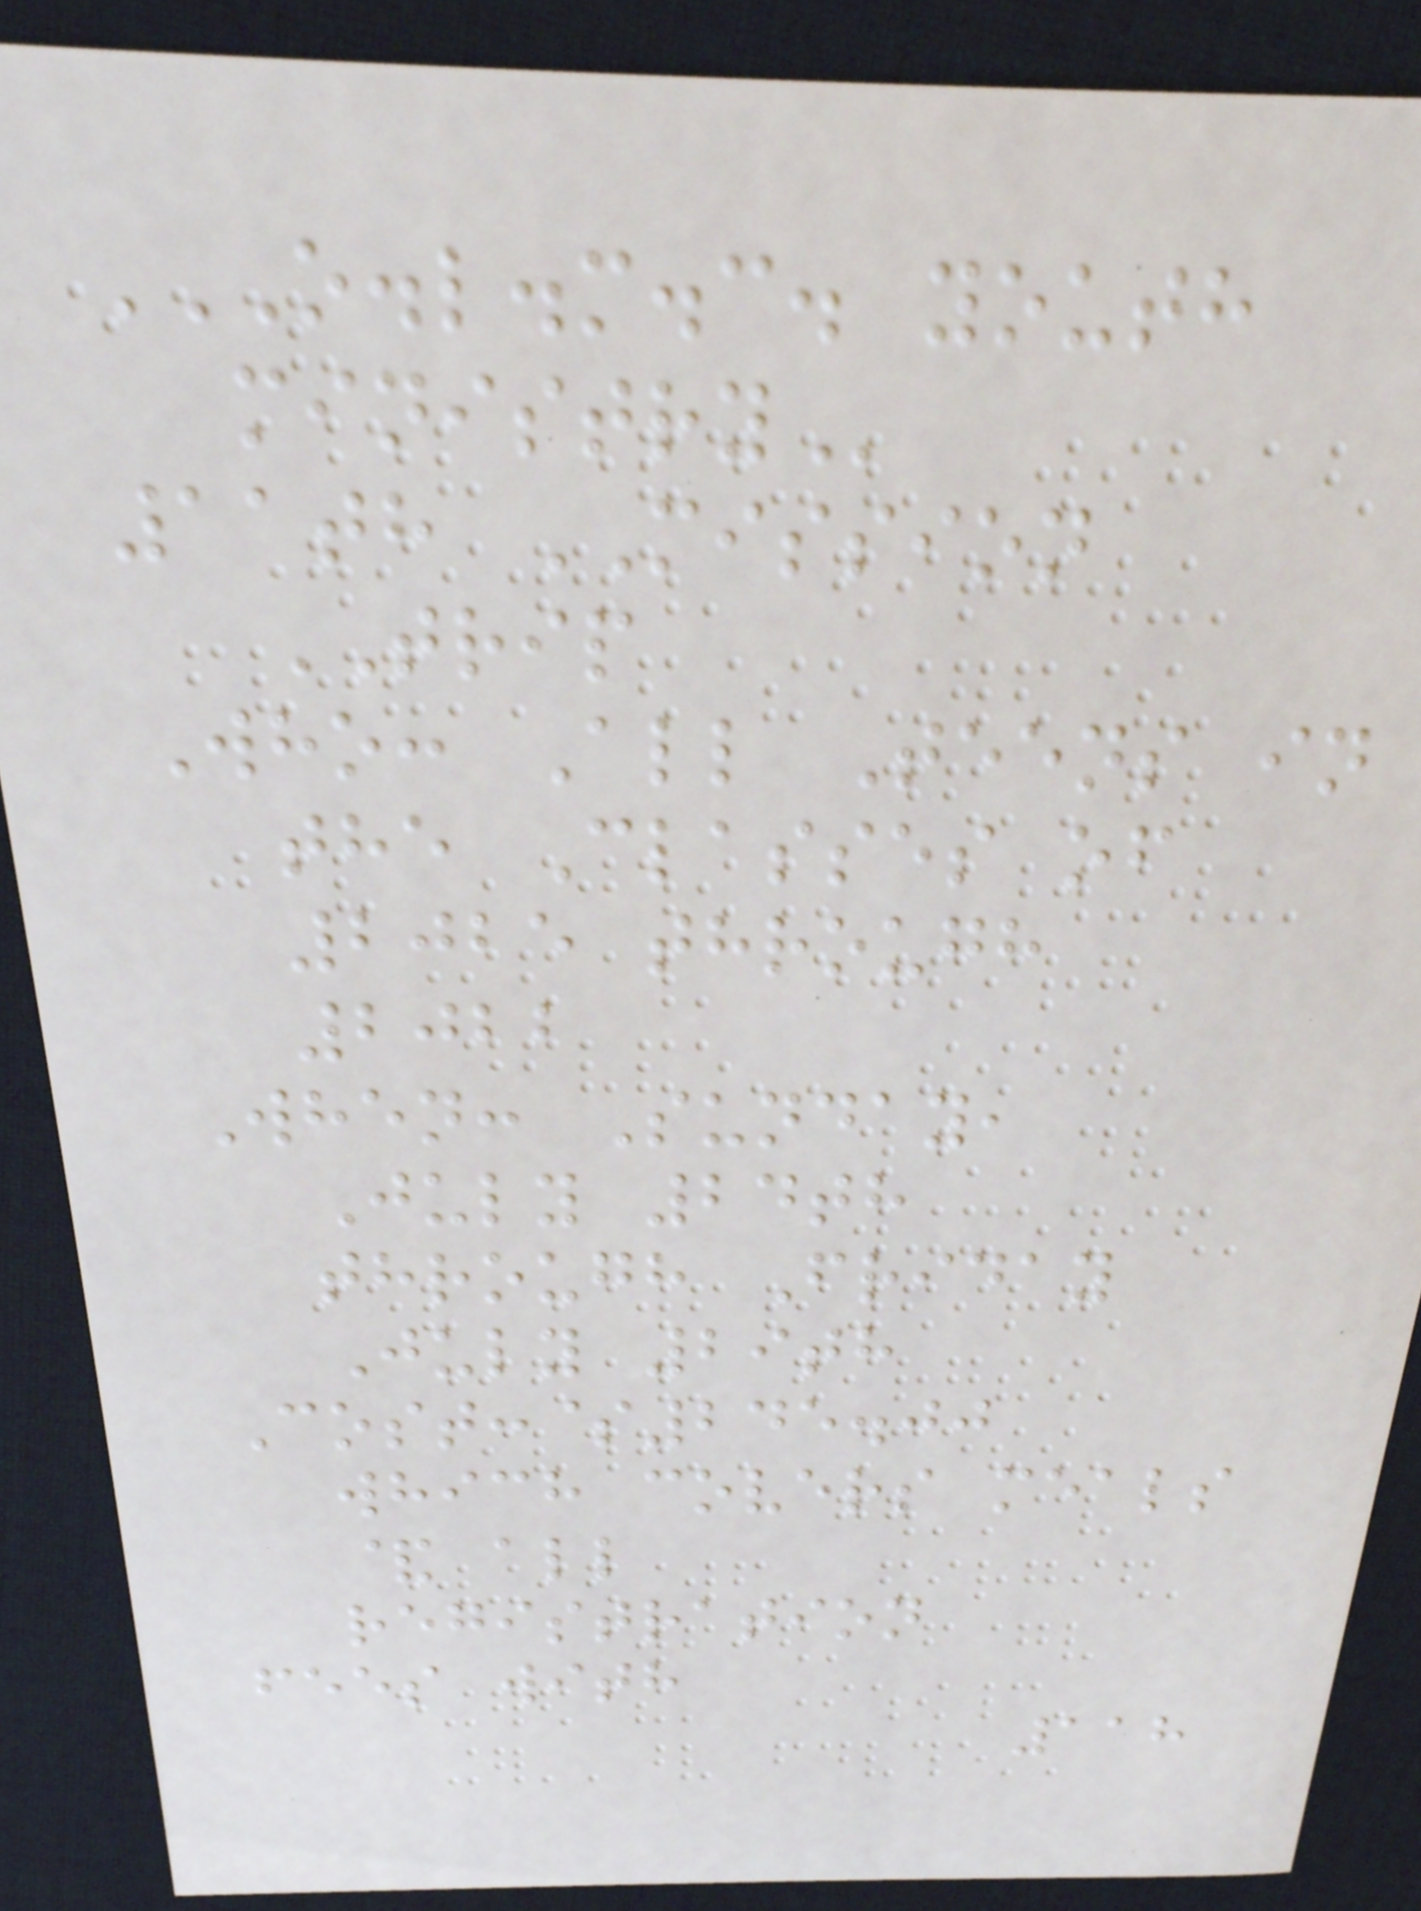O.L.M.C. YOUTH
MINISTRY
11th MISSION
TRIP
Who: All Teens in
the Classes of
2025 through
2022
When: Sunday,
July 24th
through Friday
July 29th
Cost:$245.00
which covers meals
& all
registration
fees with
118
